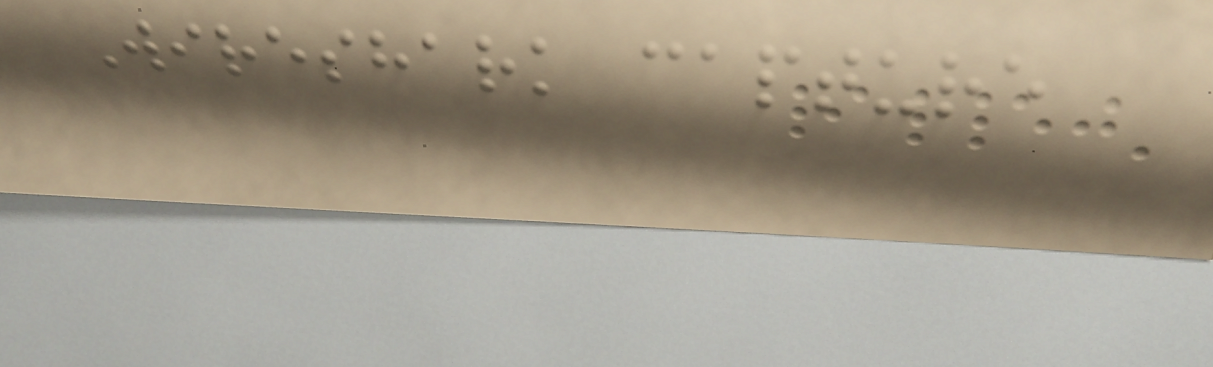Wireshark capture
